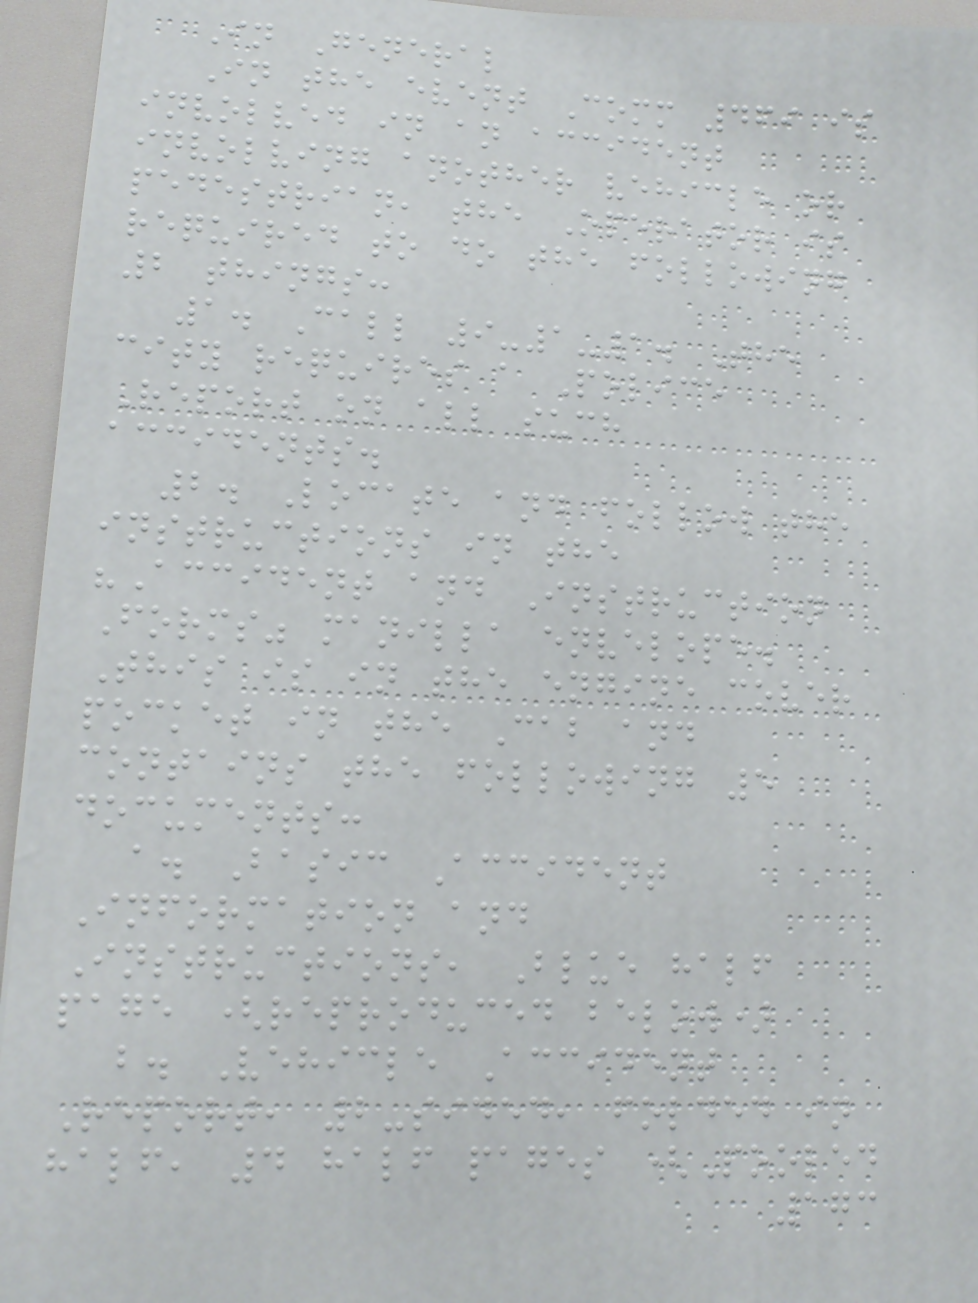In General
In the event Comm 469 is
involved in an accident
involving another vehicle or
pedestrian, the Operator is
required to do the following
2 things:
1. Call 9-1-1. The
city requires a Police
Report on all such
accidents.
2. Locate and follow the
instructions in the
"Accident and Instruction
Forms" manilla envelope.
This is in the engine cover
pocket in the Cab and
contains the following 5
documents:
a. Basic Accident
Information and
Instructions, Blue half
page (reproduced below)
b. Vehicle Accident
Report, 2-sided, folded in
half, 4 half pages (Pooled
173
